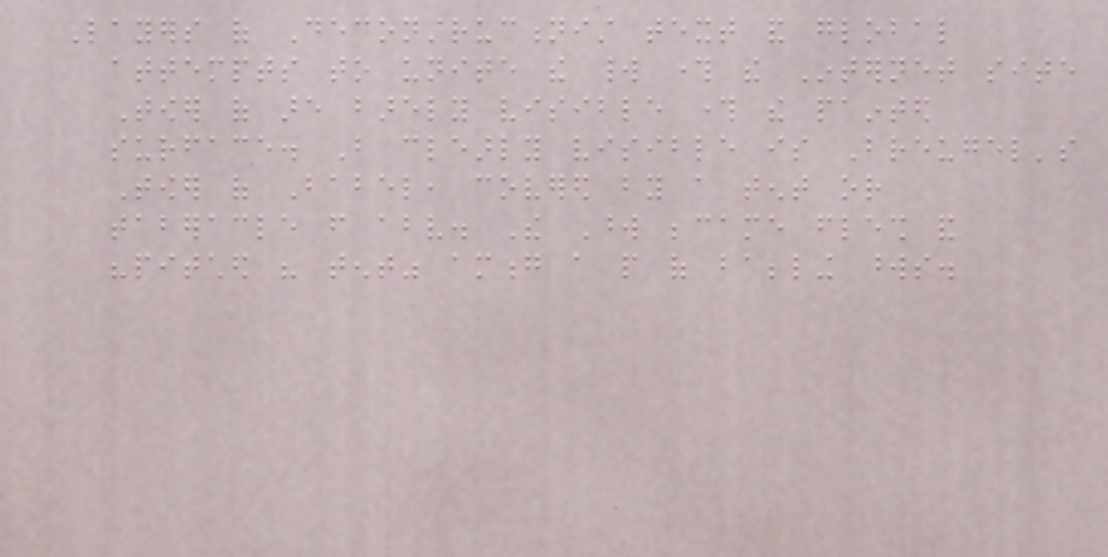Layers of Deconstructionist text and global
attempts to unite the world through the Internet site
Tower of are barely visible through the painted
surface. But clearly visible is Breugel's
Tower of Babel, covered by a tent or
taberacle from above. The Word became flesh and
"pitched his tent" among a people of babbling words.
